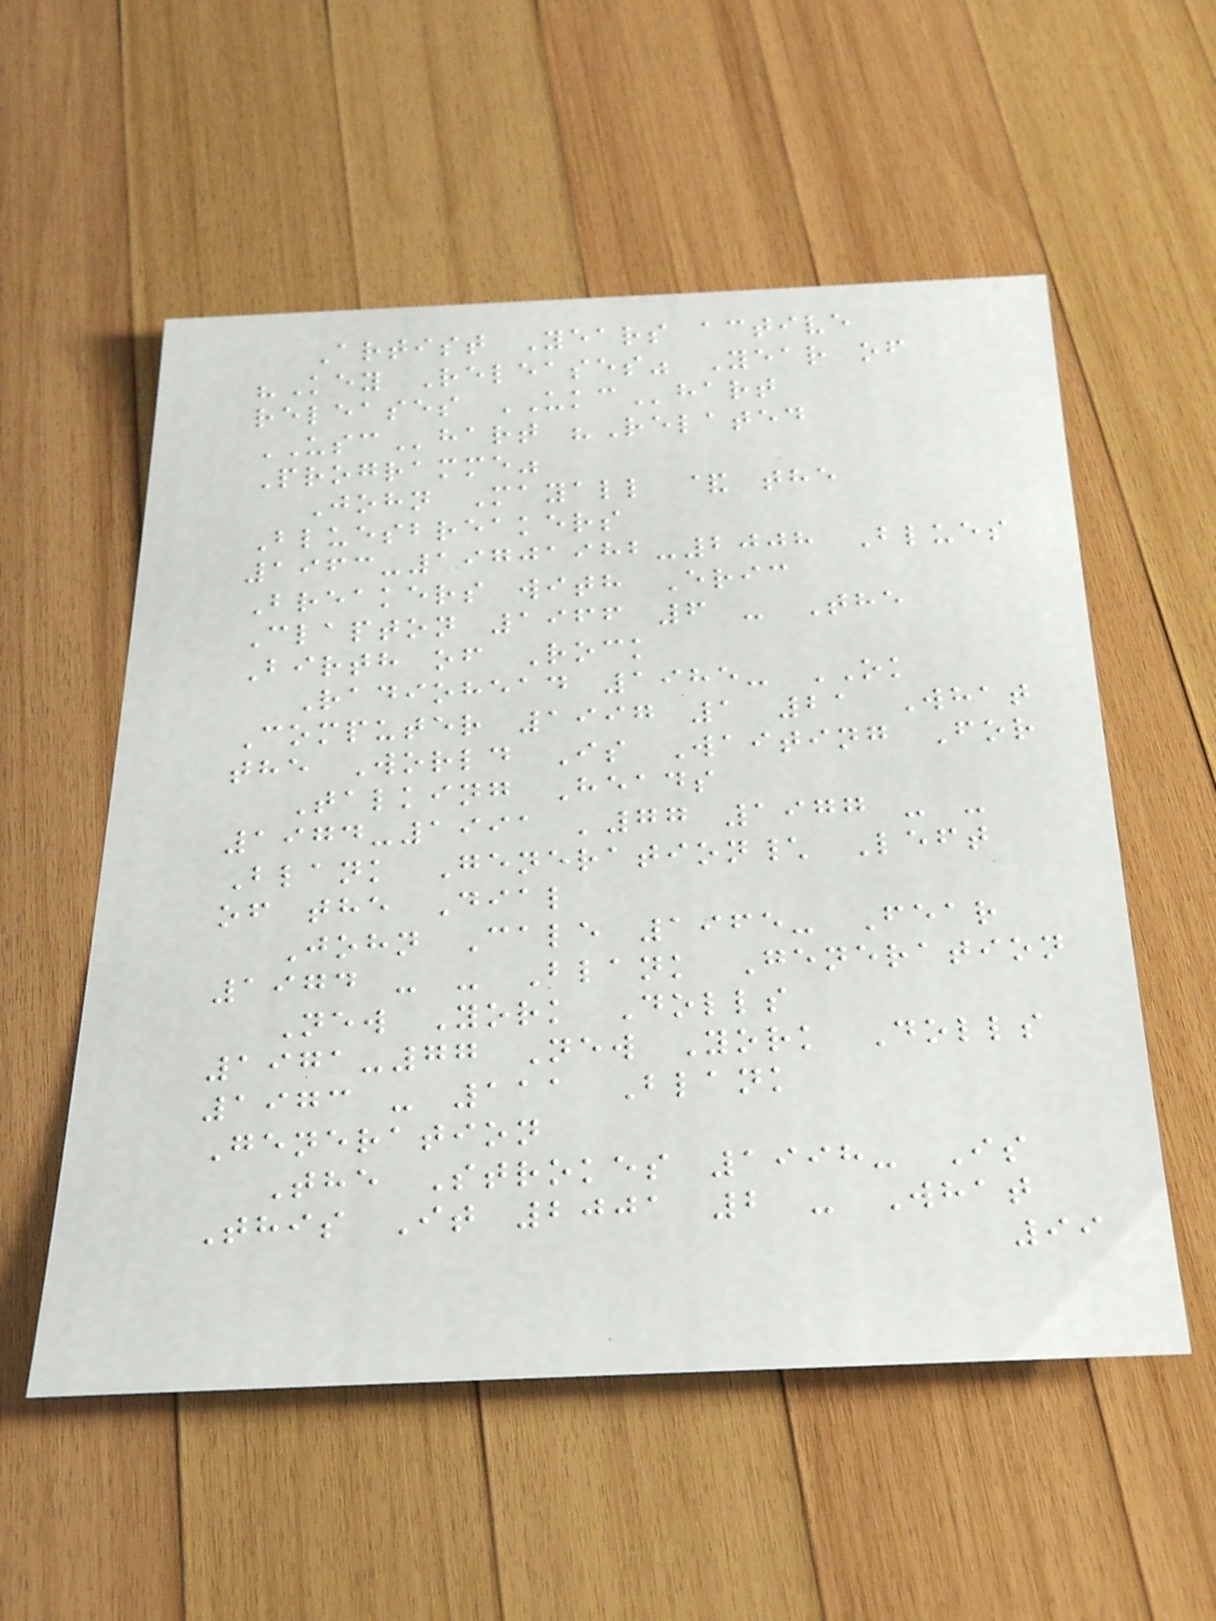Artist Years active
"Key Releases" Year of
releases UKChart
USChart "Related
Programme"
John Mayall & the
Bluesbreakers
1963-19701982-2008 Blues
Breakers with Eric
Clapton 1966 6 - The
Birth of Rock
Radiohead 1985- OK
Computer 1997 1 21 What
the World Is Waiting For
Talking Heads
1974-1991 '77 1977 - -
Blank Generation\ Left
of the Dial
John Cale 1965- Fear
1974 - - Blank Generation
New York Dolls
1971-77 New York Dolls
1973 - 111 Blank
Generation
The Strokes 1998- Is
This It 2001 2 - What
99
